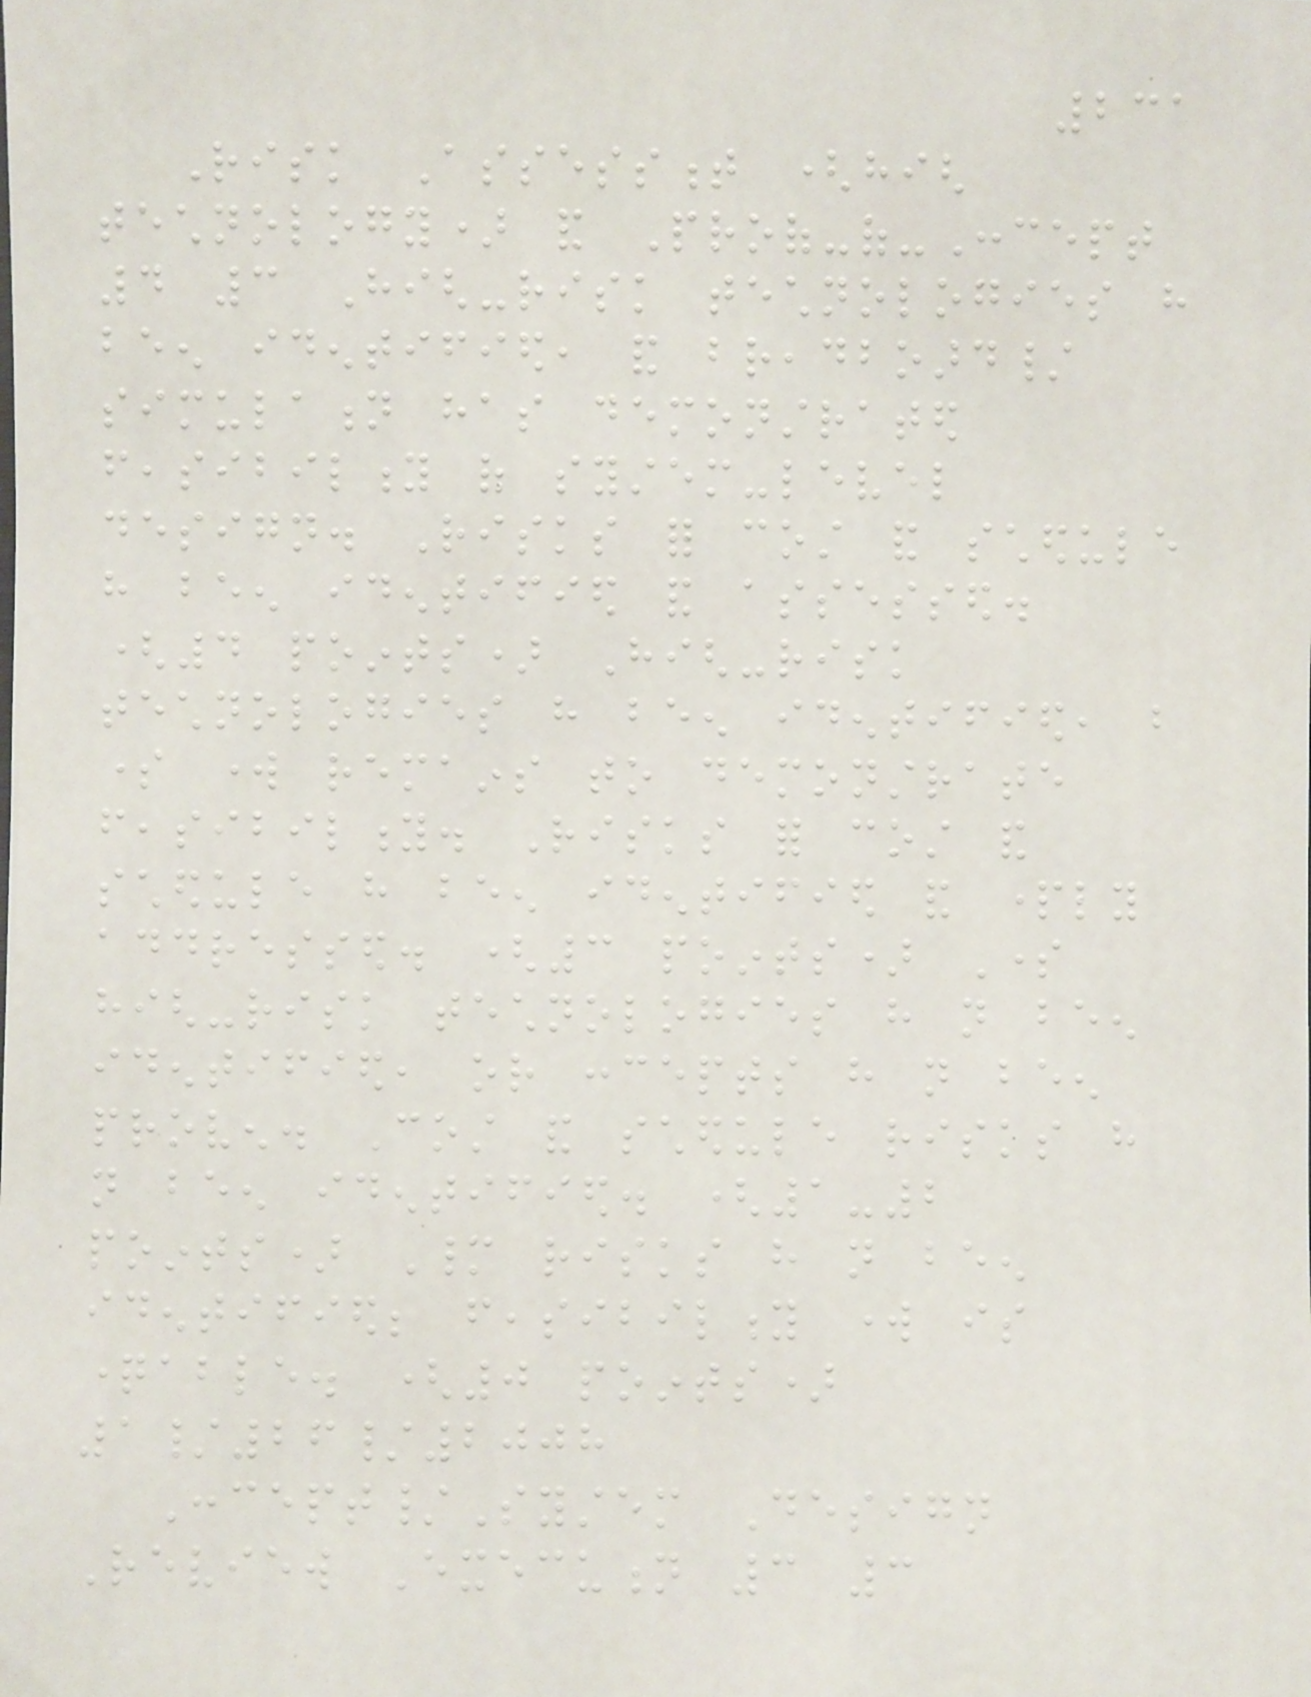231
Risk Assessment (high
technology) and Proof-of-Concept
4 3 High-risk technologies have
been identified, and breadboard/
simulation has demonstrated
feasibility of system-level
design. Risks for cost and schedule
have been identified and assessed.
(4 points) High-risk
technologies have been identified, but
some work remains to demonstrate
feasibility. Risks for cost and
schedule have been identified and partly
addressed. (3 points) Some
high-risk technologies have not been
identified, or concepts have not been
proven. Cost and schedule risks have
not been identified. (1-2
points) Many risks have not been
identified; feasibility work is
questionable. (0 points)
1/26/2008
Concept/System Design
Review Execution 3 3
